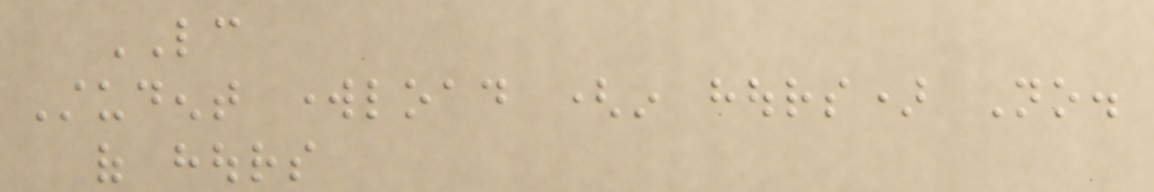LC
Student workload (in hours) No.
of hours
